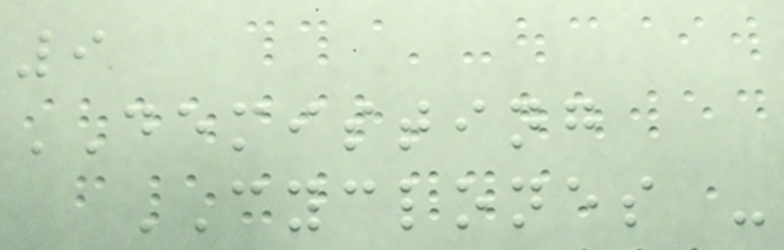9
DEMISTING
CYCLONES -
